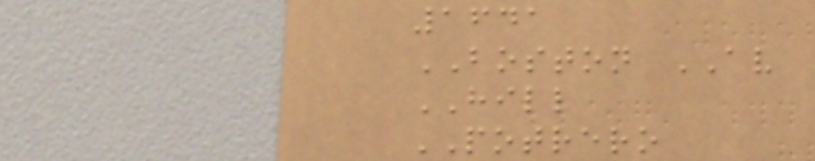1641
BOSTON AV
HILL
POTRERO
